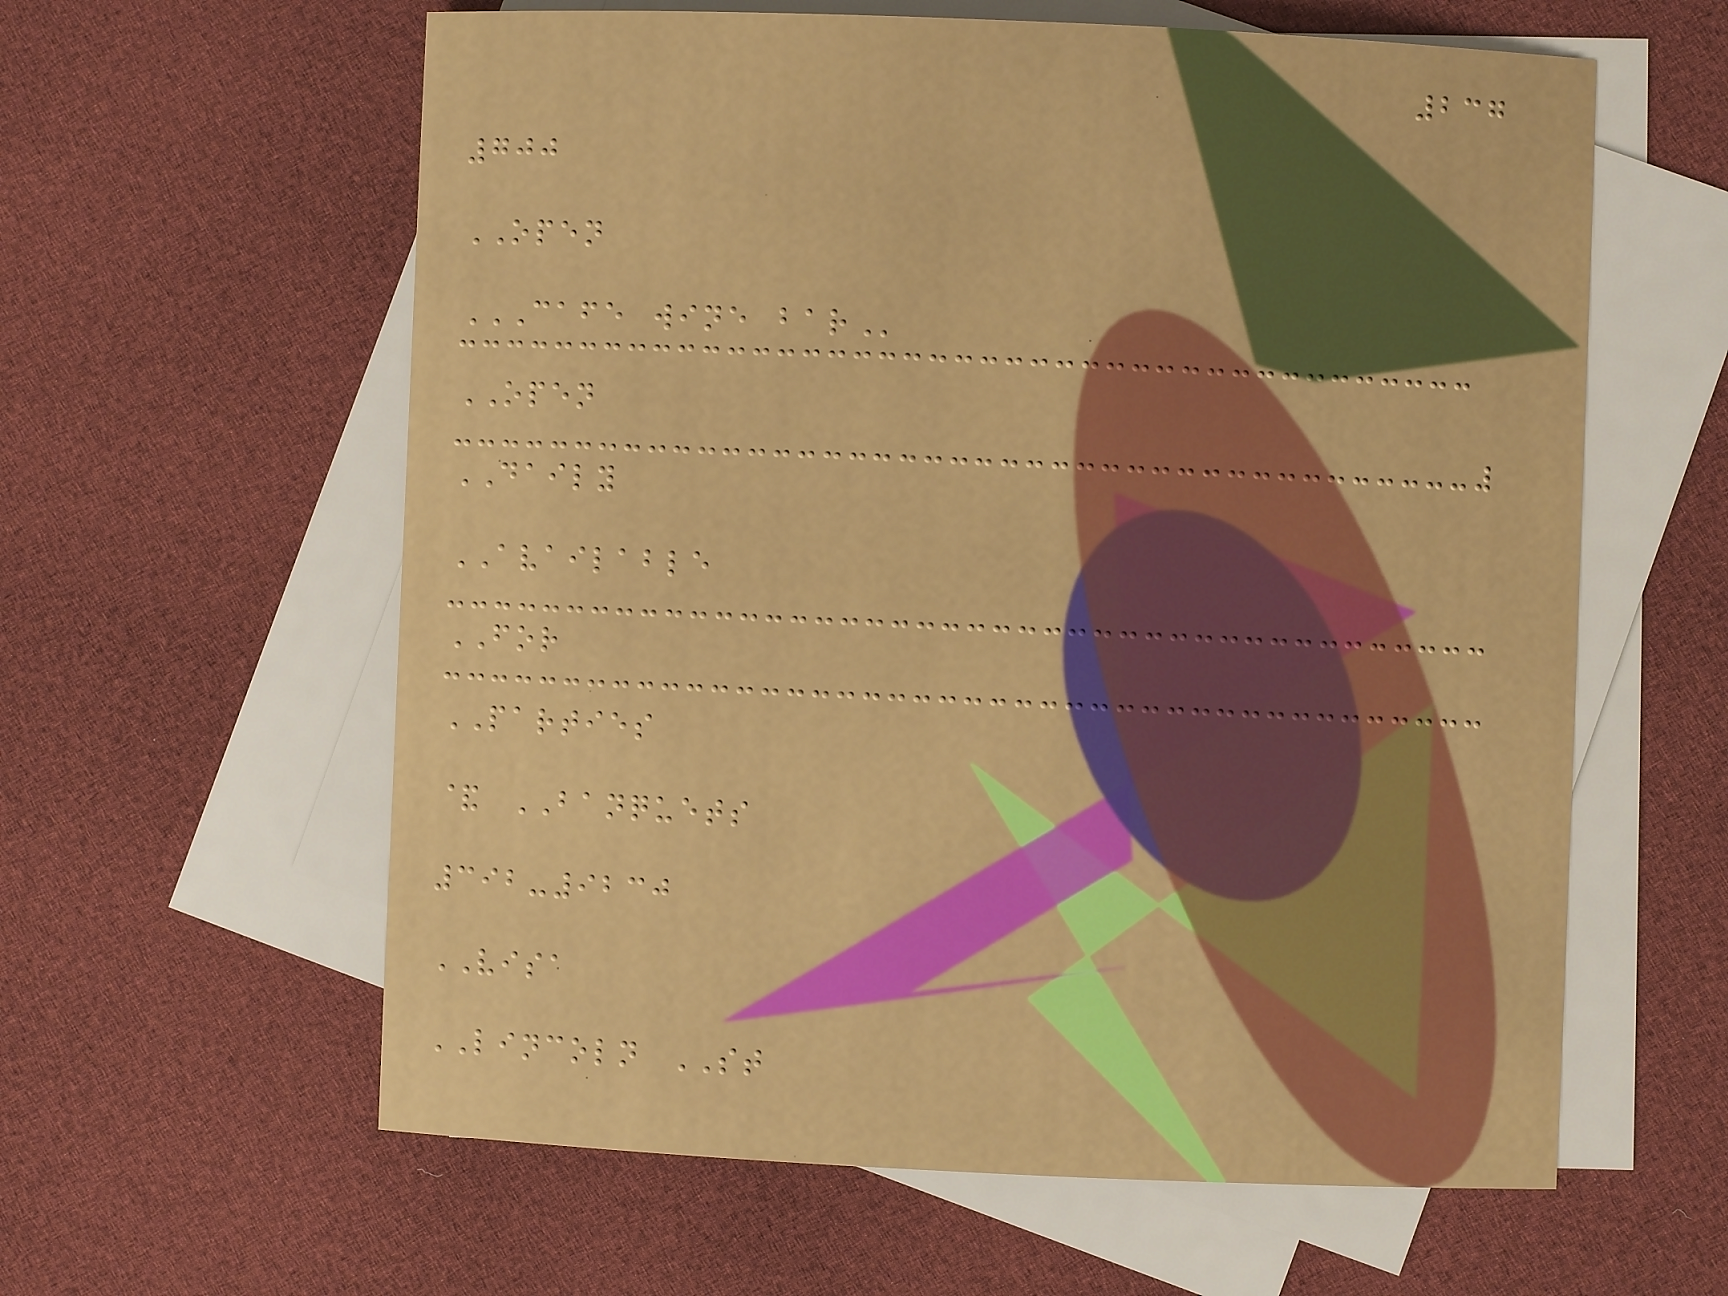237
700
OPEN
CAFE WINE BAR
OPEN
DAILY
AVAILABLE
FOR
PARTIES
& BANQUETS
392-9230
VISA
LINCOLN ST
